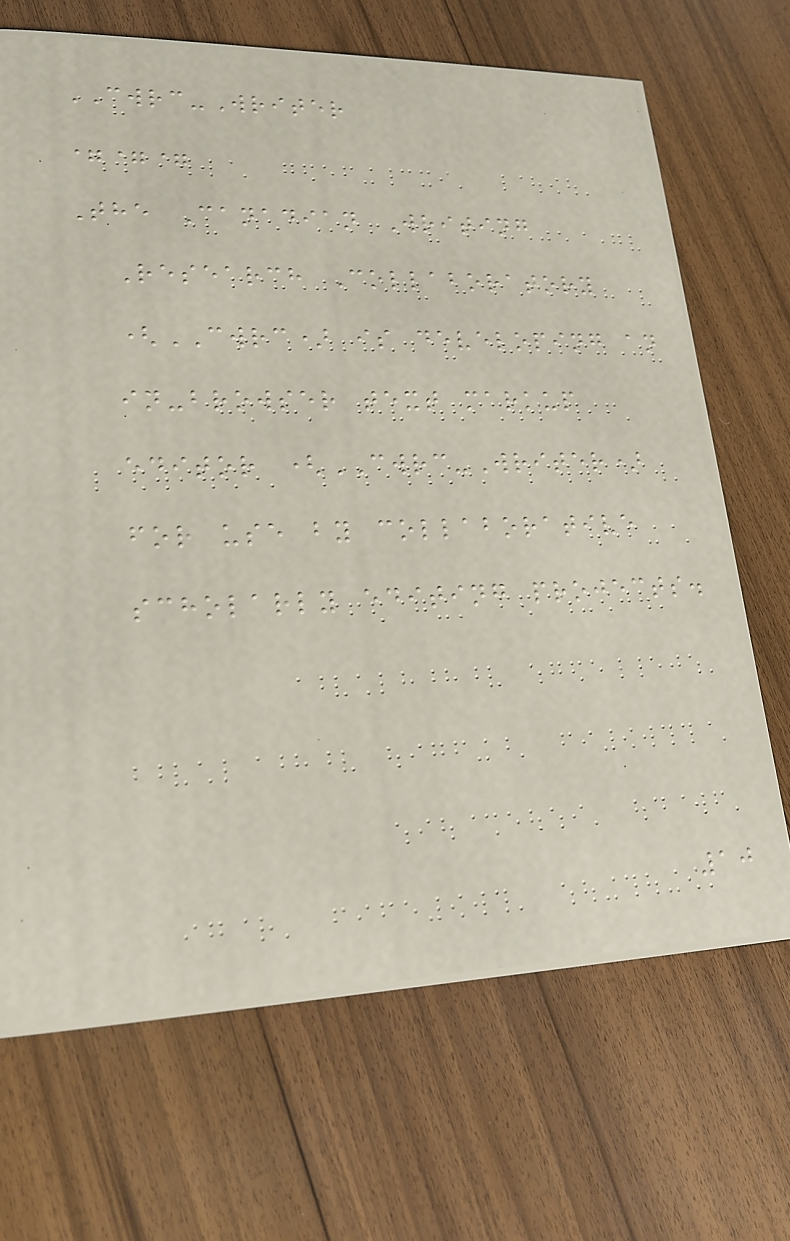CWRC-Writer
===
The Canadian Writing
Research Collaboratory
(CWRC) is developing an
in-browser text markup
editor (CWRC-Writer)
for use by collaborative
scholarly editing projects.
10
